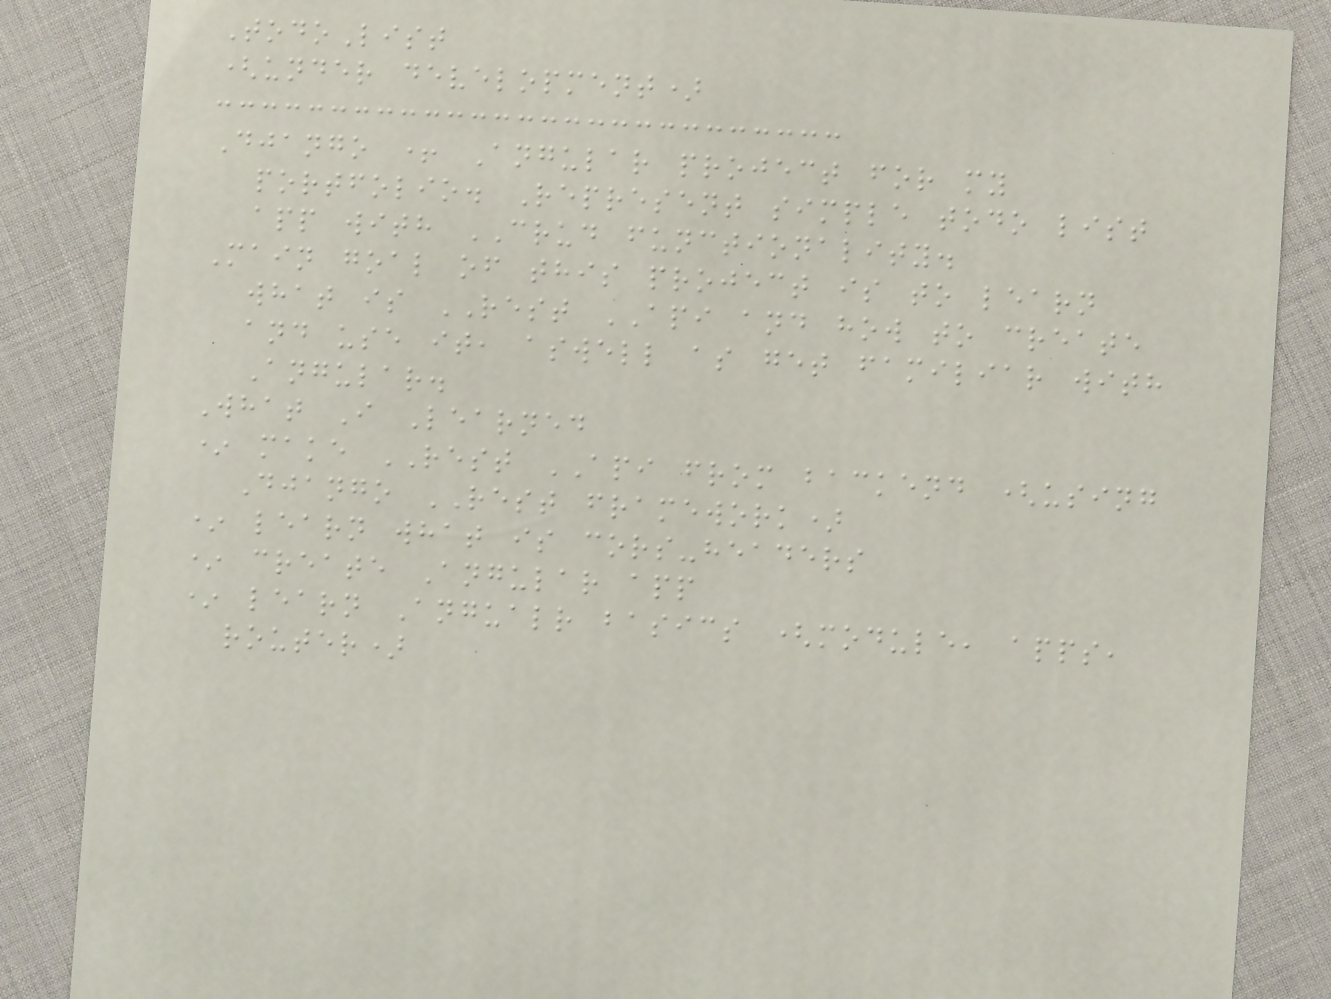TodoList
(under development)
Django + Angular project for my
portfolio. Represent simple todo list
app with CRUD functionality.
Main goal of this project is to learn
what is REST API and how to create
and use it, aswell as get familiar with
Angular.
What I Learned
* make REST API from backend (using
Django REST framework)
* learn what is cors-headers
* create Angular app
* learn Angualr basics (module, apps,
router)
